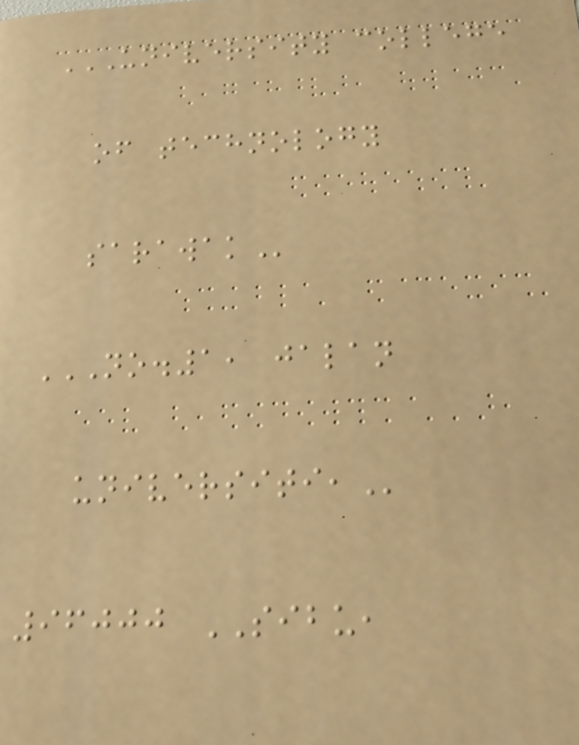UNIVERSITY COLLEGE
OF TECHNOLOGY
SARAWAK
NO.1, JALAN
UNIVERSITI,
96000 SIBU,
